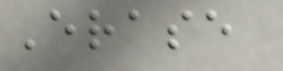Erase
